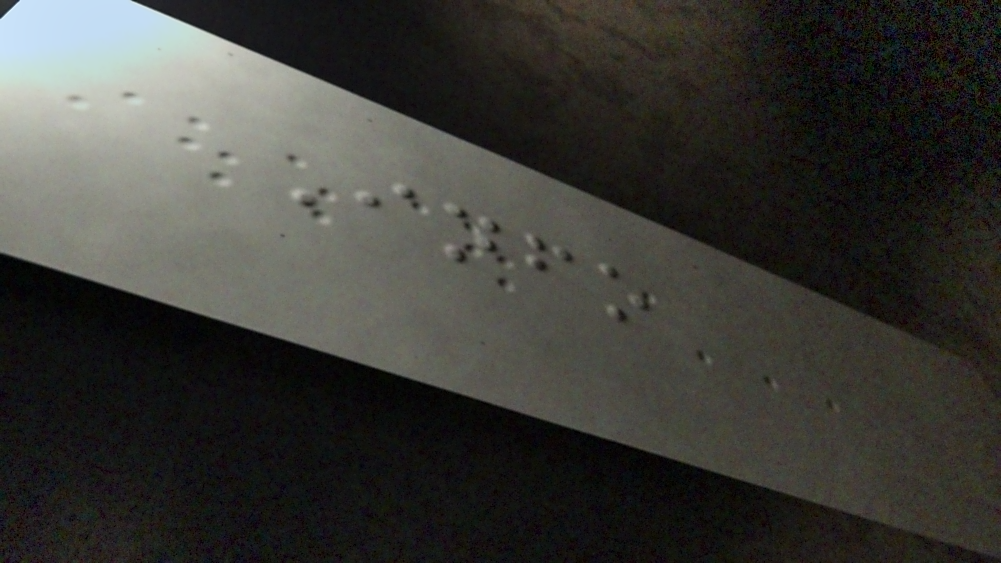Info
